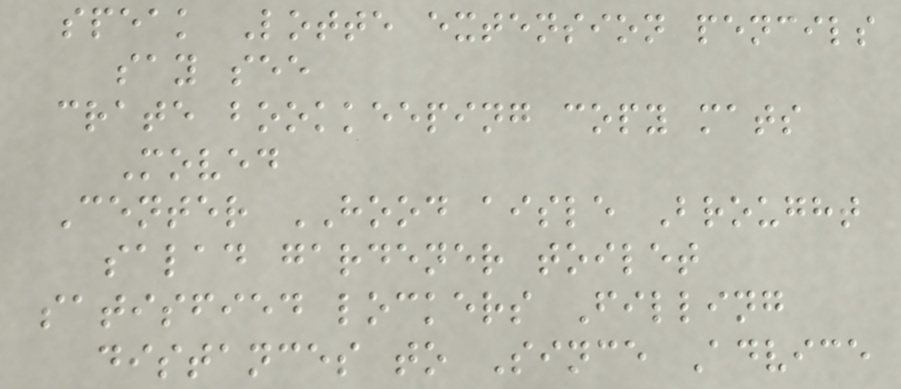speak Lotte extension pencils
say see
crate bookkeeping copy mats
Moved
Center HOOD aisle Brought
salad gardener toilet
satisfied lockers Filling
distances to Since Advice
